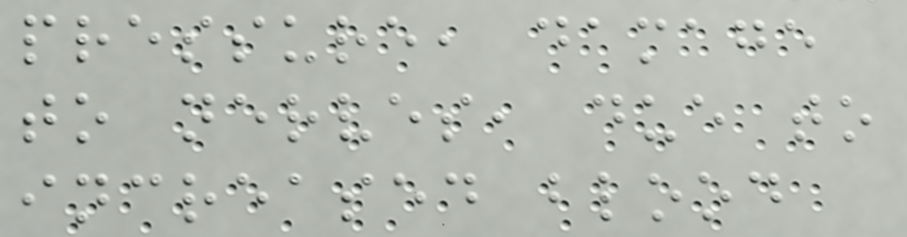pressure, damage
to nerves, due to
increased blood
